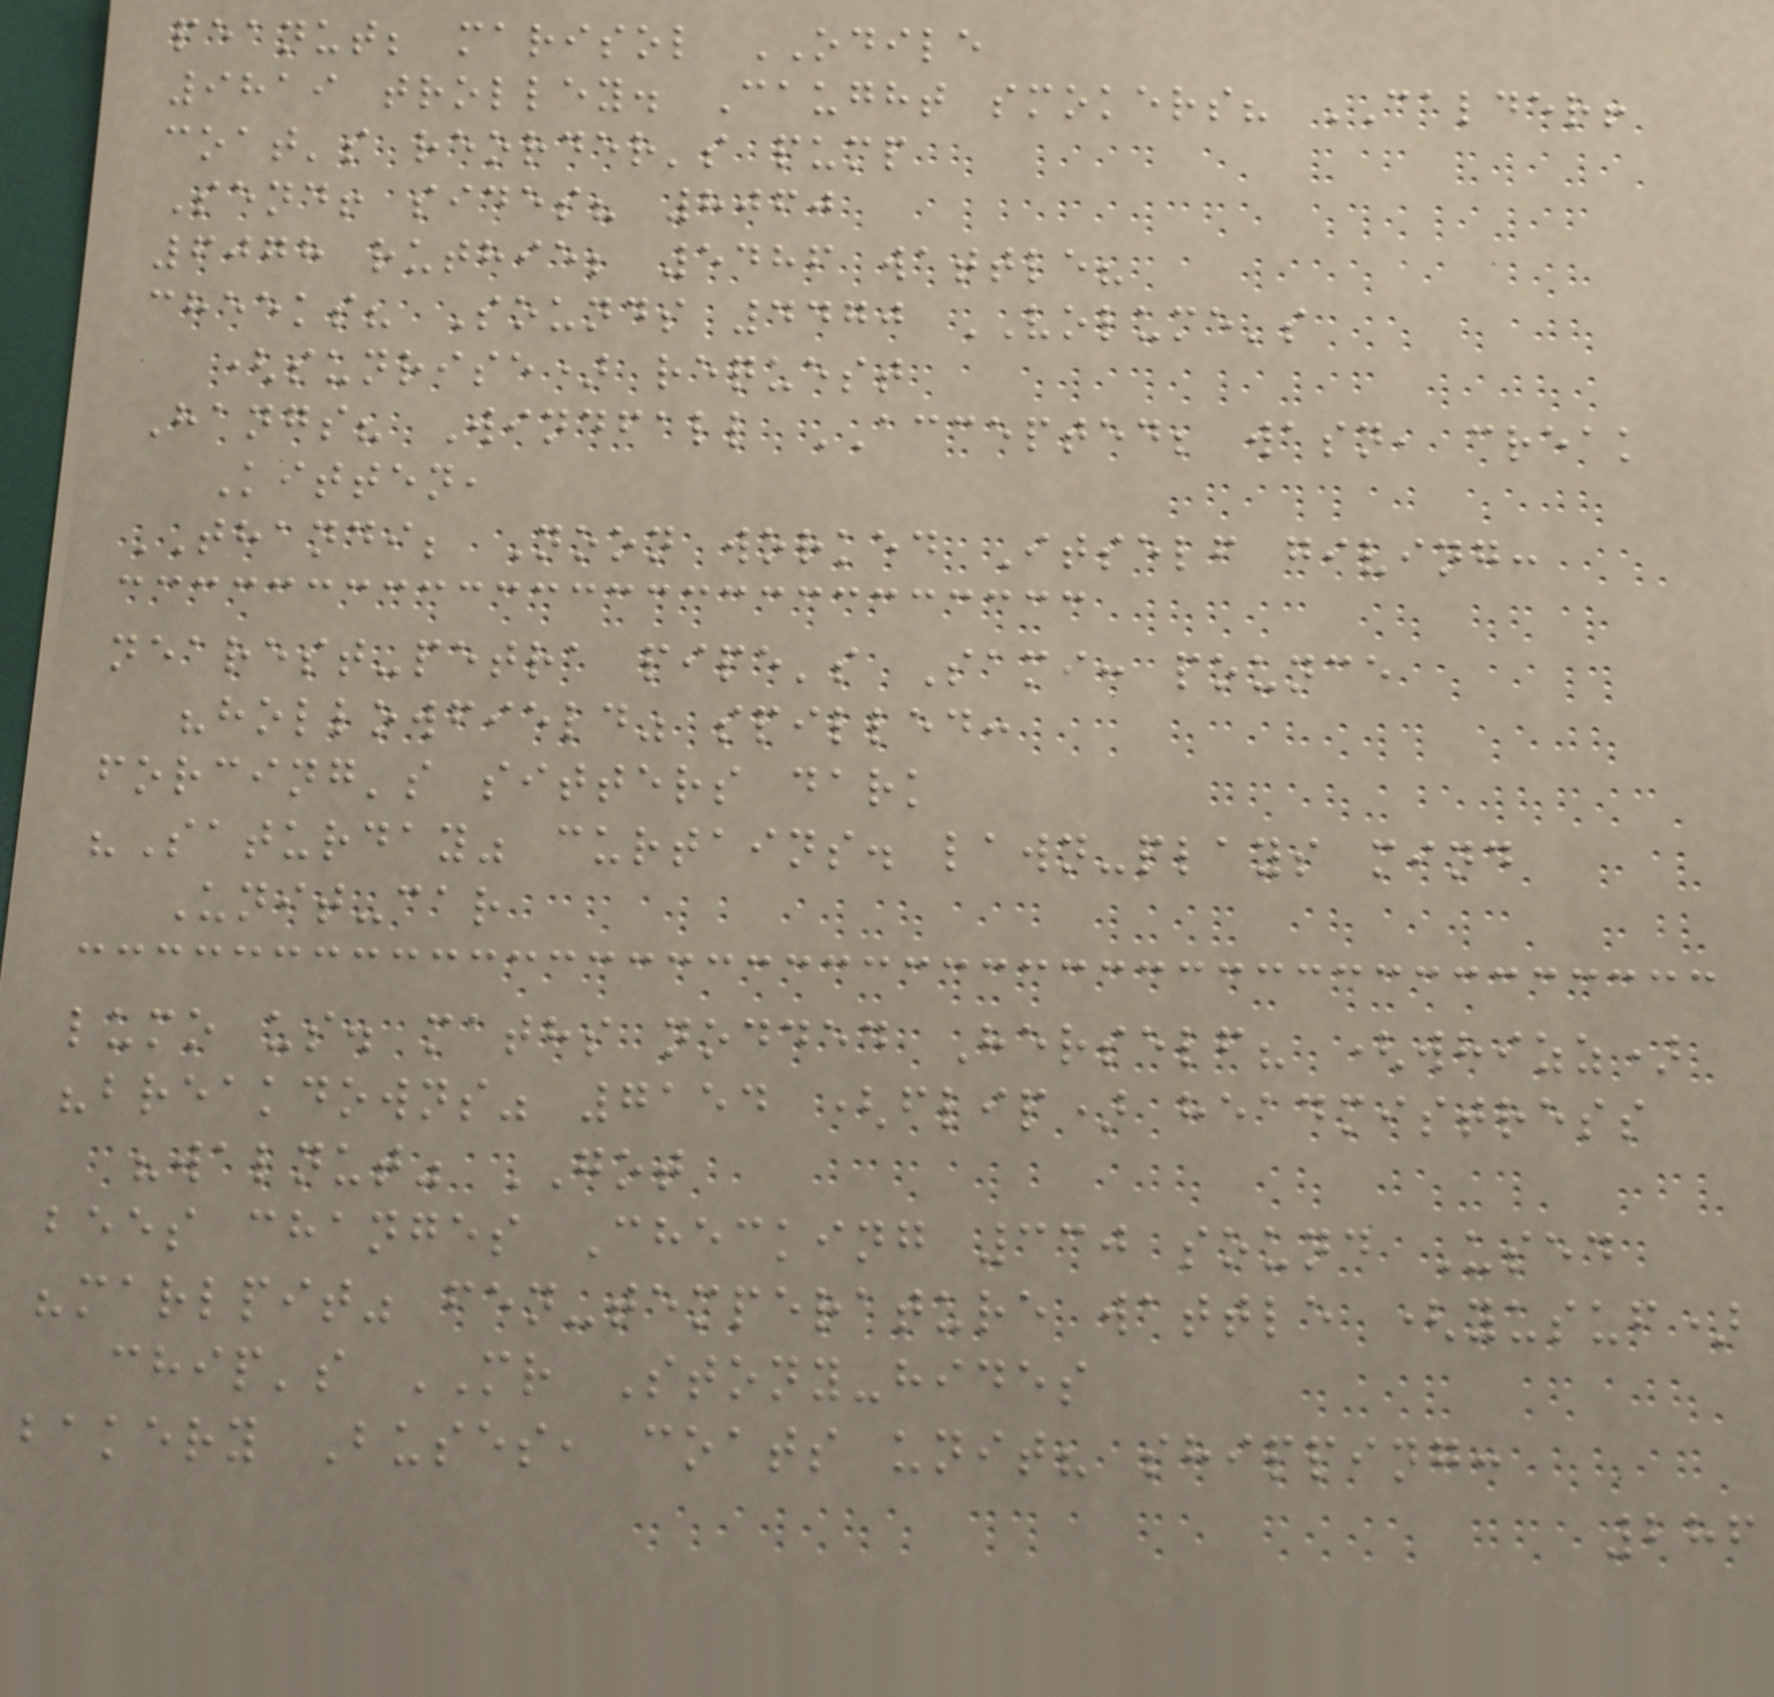peanut; marisol ODILE
9819 trolley. Caught smokers? CALDER!
coat's reorder's pump
Send! sides? 8060
6078 ruthie; 5486 wattle?
cheeks? Sounds 4470 VOLUME's
(sunrise) request
Hangs? Windfall ACCEPTED; wasn, creak
Kitten,
THANDI; Noon worked Itself giving:
nearest-petra pipe's Sami: pounce
"hollowfield" spilled:
forcing's sitters dark
"Saturday" curtains. lawn-plays mind
Unit-car
lumo us. maths nodded Herself? (whizz)
"breakdowns" 7154 (flip) headmistress
"walnut" GOT
bees changes Checking 330 sound Used
"marlpit" fen-temperature wattle (yusuf)
chip's MR Stony-hides
bakery Buses, coats unit? shipping:
286
